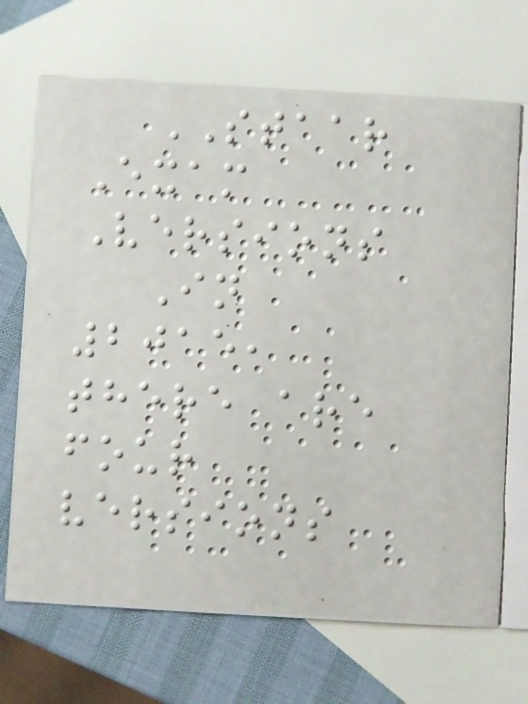STAAR
Exam
Versions
In
2015,
there are
four
versions
